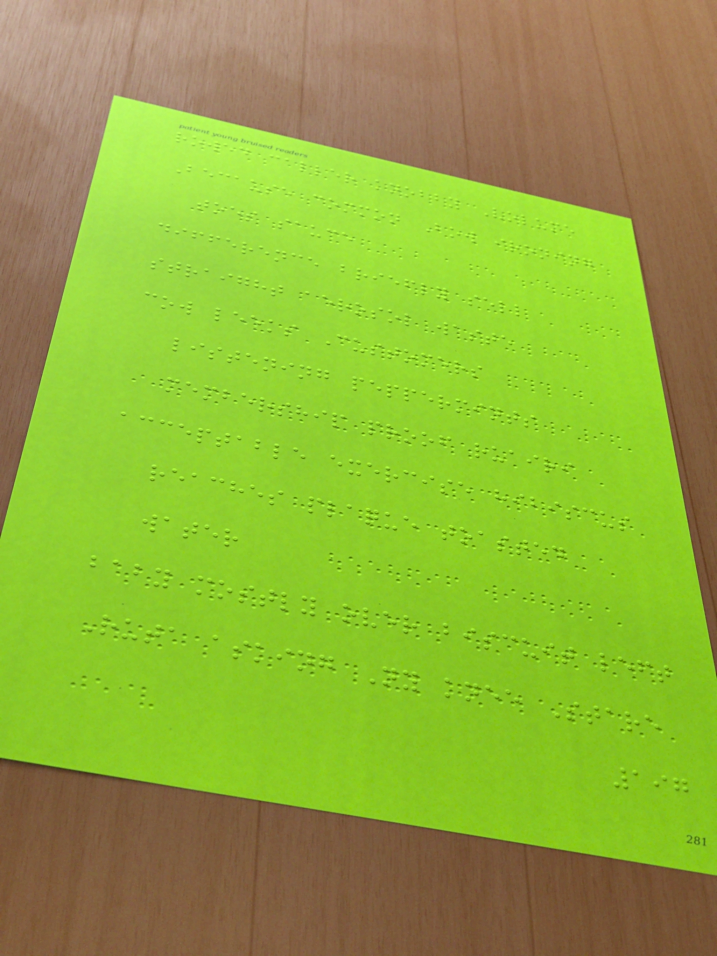rowed caller knobby Volume
Because common Bow ironing
toes sauce
difference briefly sell
straight aerosol waste
cow leeks Customers
listening peppermints
membership proof ruairi
acceptable exercise hibiscus
reaches plaque toasted
water
baby mostly over biscuit left
Ruta asking Ny knee Stare
197
